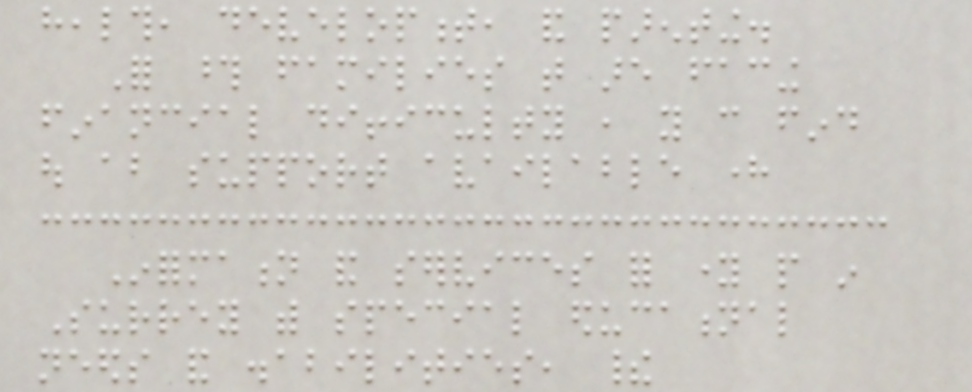health, development, and parenting.
For those families that are facing
financial difficulty , you can find
out about support available here
Information and services for young people in
Surrey with special educational
needs and disabilities, their
